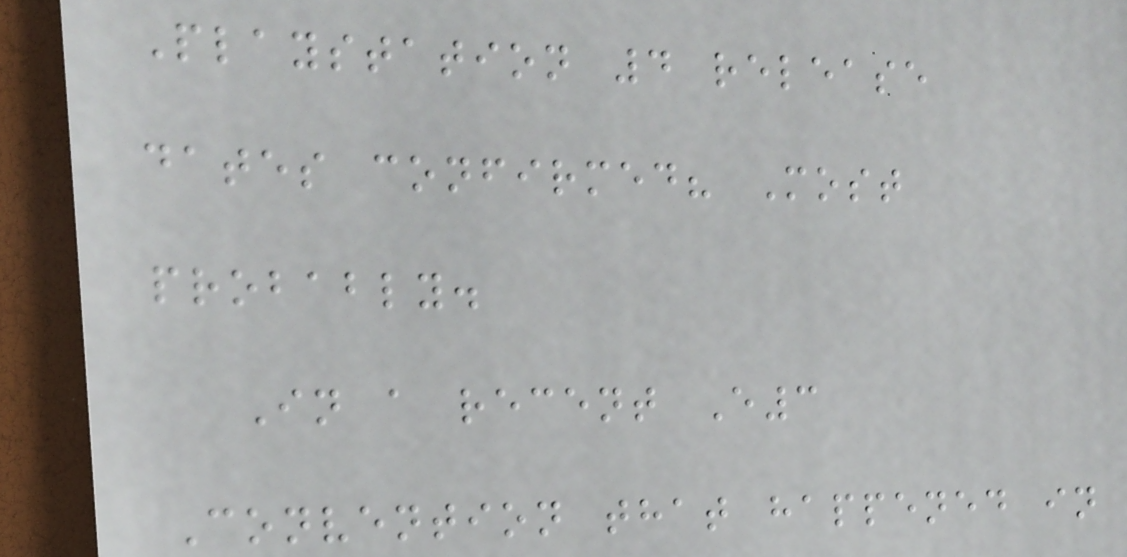Playstation 4 release
dates confirmed? Most
probably.
In a recent E3
Convention that happened in
